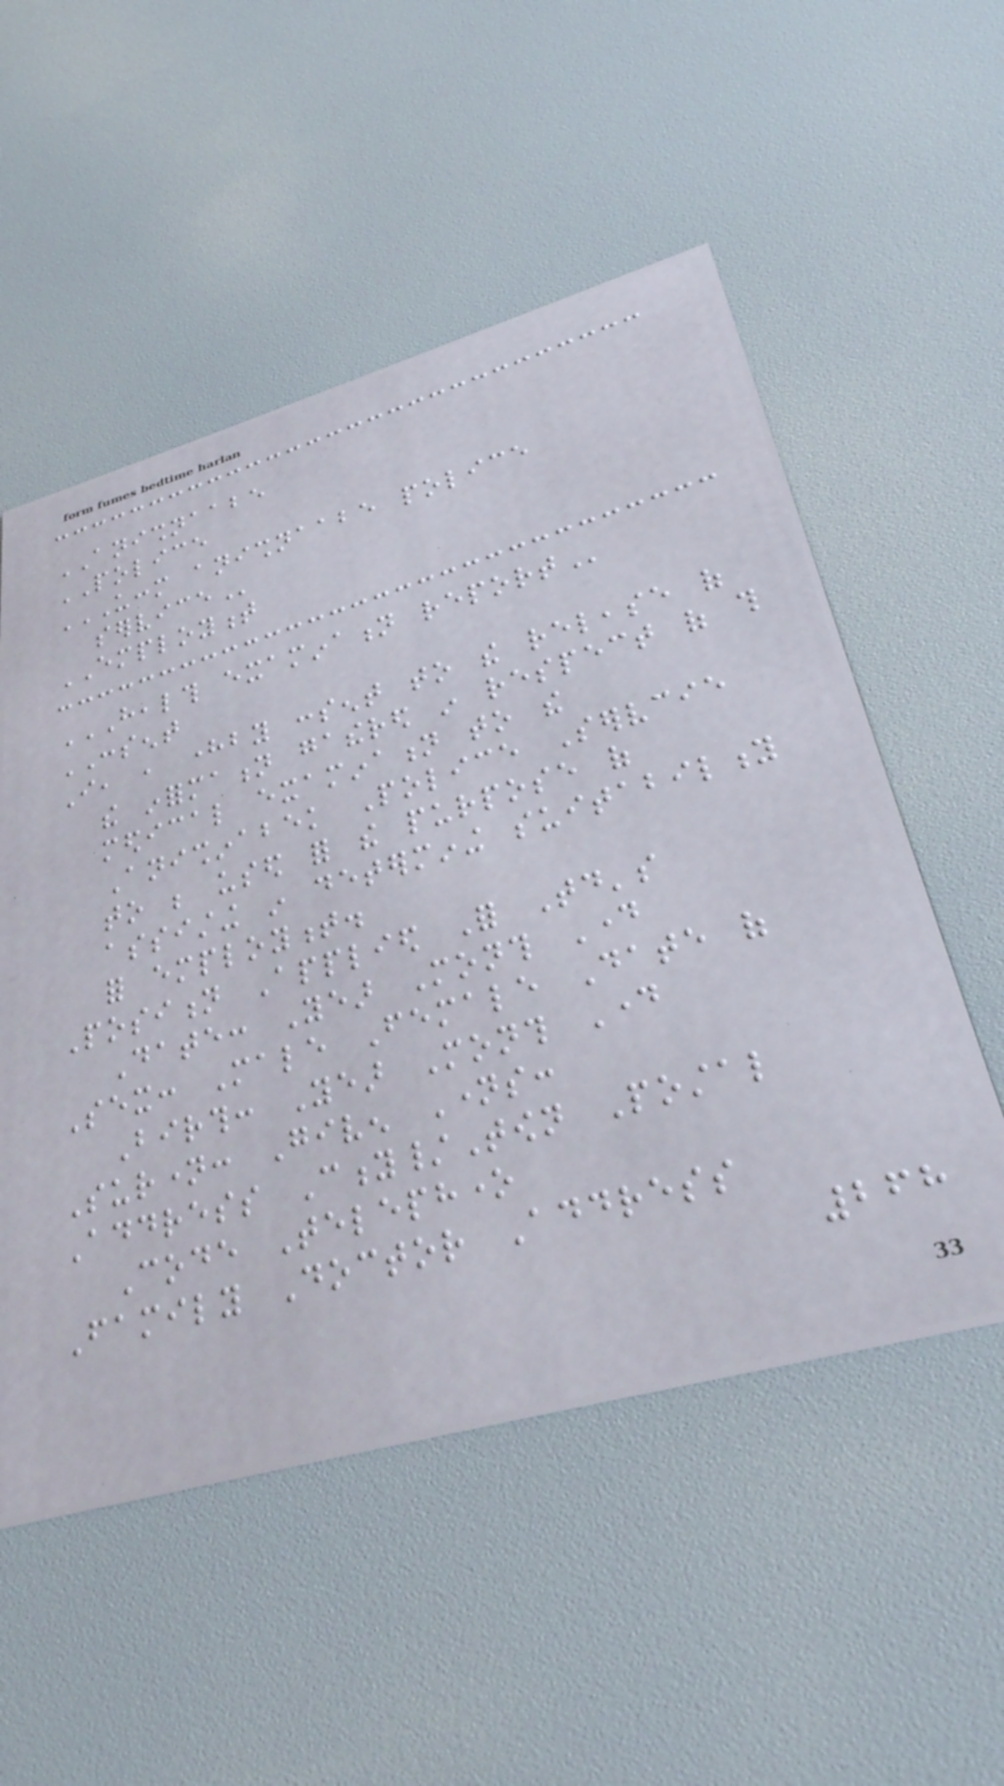ANISHNAABE
POLICE
UCCM ANISHNAABE POLICE
SERVICE
EMPLOYMENT
HEALTH EXAMINATION REPORT
CONSENT
I, , hereby consent to the release of
the information gathered in respect of this
medical examination to the
Anishinabek Police Servcie
to be used for the purpose of
assisting in determining suitability
for employment.
Position Applied For Today's
Date: Year Month Day
Sex: Male Female Date of
Birth: Year Month Day
Surname: Given Names:
Address City/Town Postal
Code Telephone
Family Doctor Address
268
